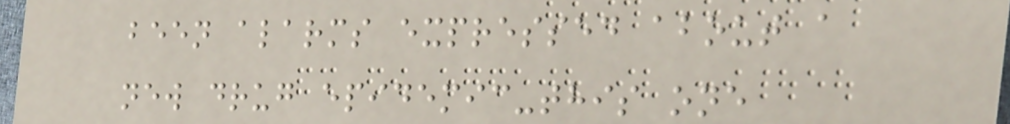been alarms expressed about a
new drug epidemic-this one
